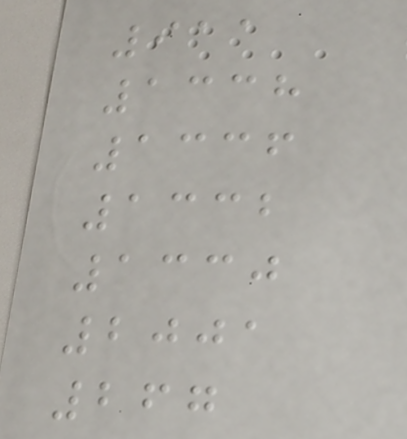911
1338
1336
1332
1330
2001
267
